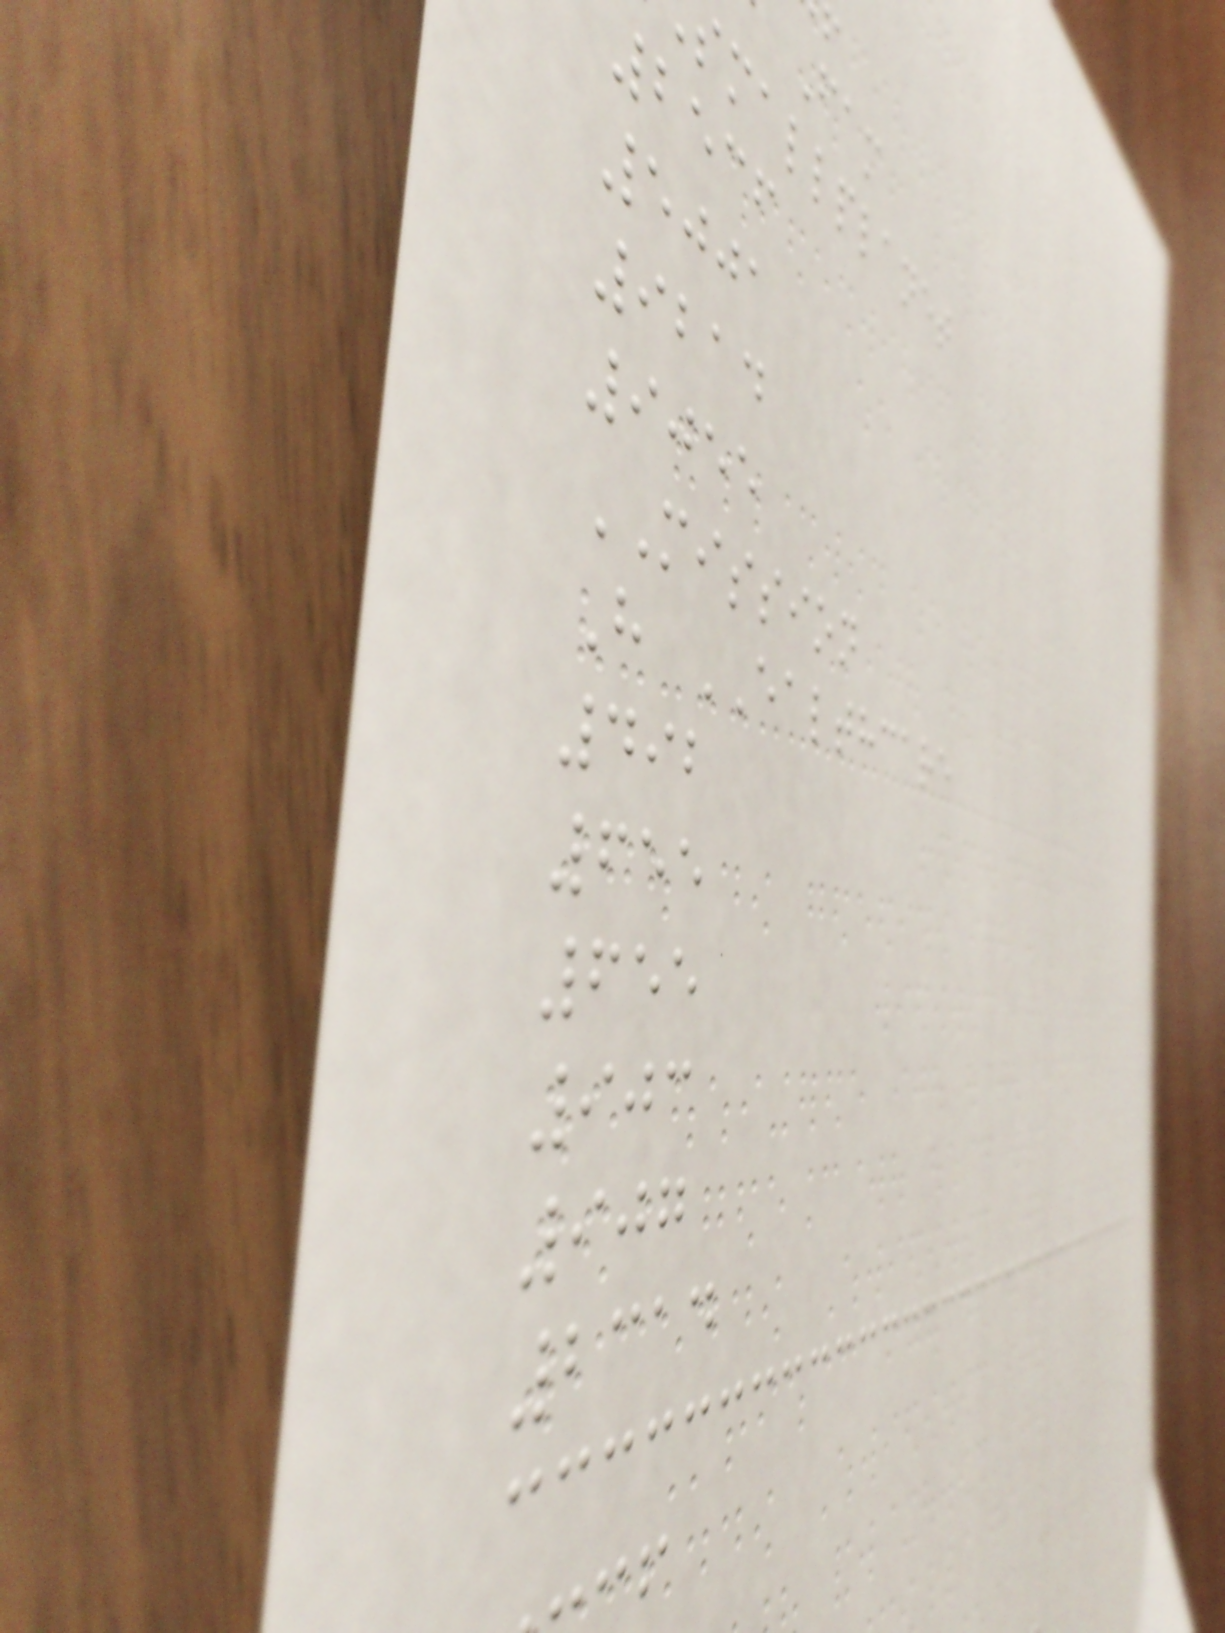Fam
smallplanet
2536
5001
9214
9055
MISSION
H EALTHCARE
492
655
655
903
907
2314
